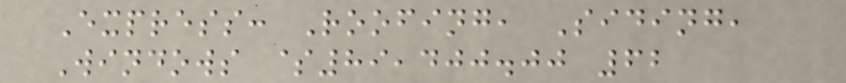Express: Roofing, Siding,
Windows $89,400.00 62
